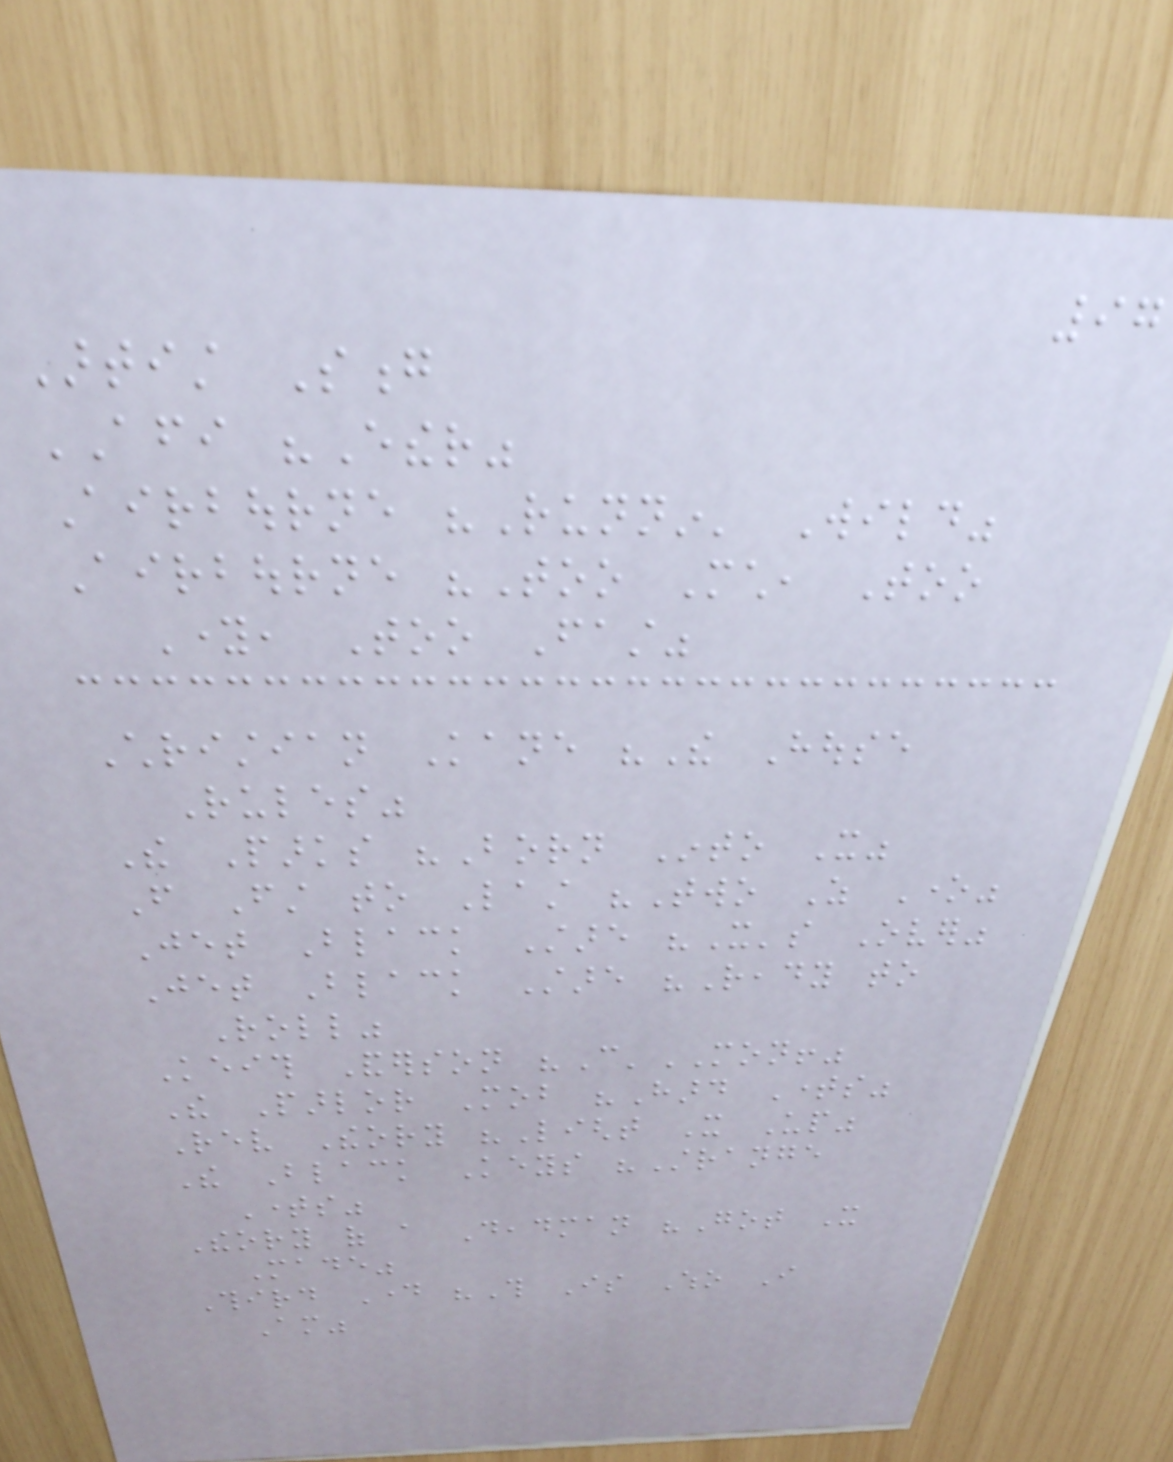97
Artist Song
AFI "Ether"
Airbourne "Runnin' Wild"
Airbourne "Too Much, Too
Young, Too Fast"
Christian Kane "The House
Rules"
The Parks "Born Into It"
From First to Last "Two As One"
Jet Black Stare "It's Over"
Jet Black Stare "Ready to
Roll"
Keith Anderson "C'MON!"
The Parlor Mob "Hard Times"
Rev Theory "Light It Up"
The Black Keys "Strange
Times"
Theory of a Deadman "Got It
Made"
Third Day "This Is Who I
Am"
